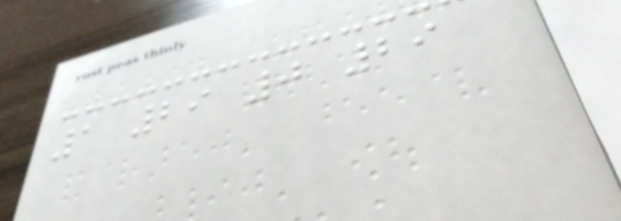1 29 0 29
